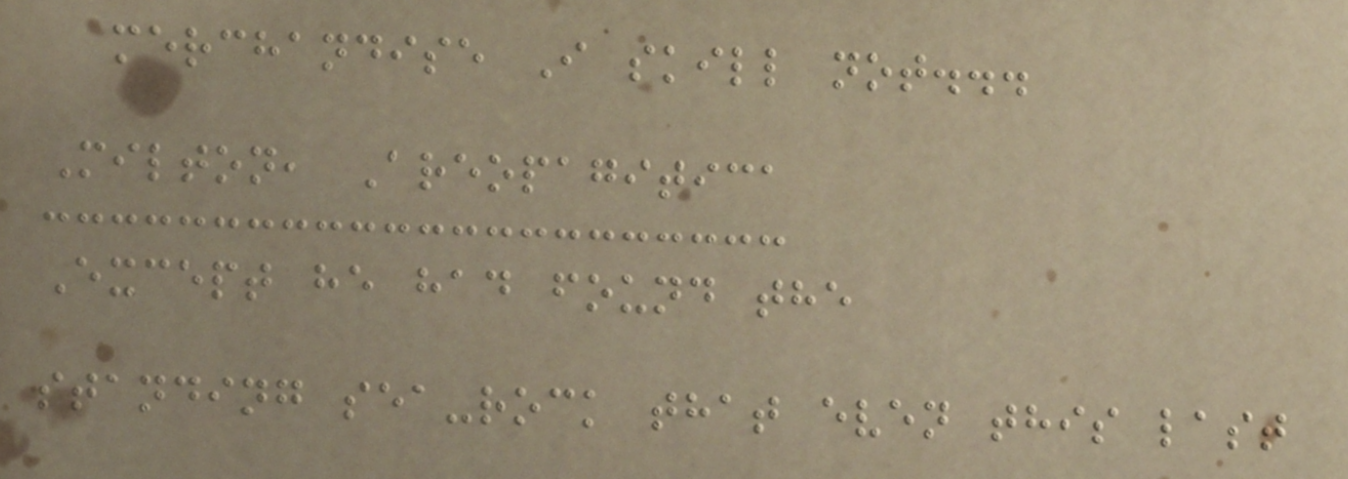merchandise I skill not...
Milton, Areopagitica
Except he had found the
standing sea-rock that even this last
